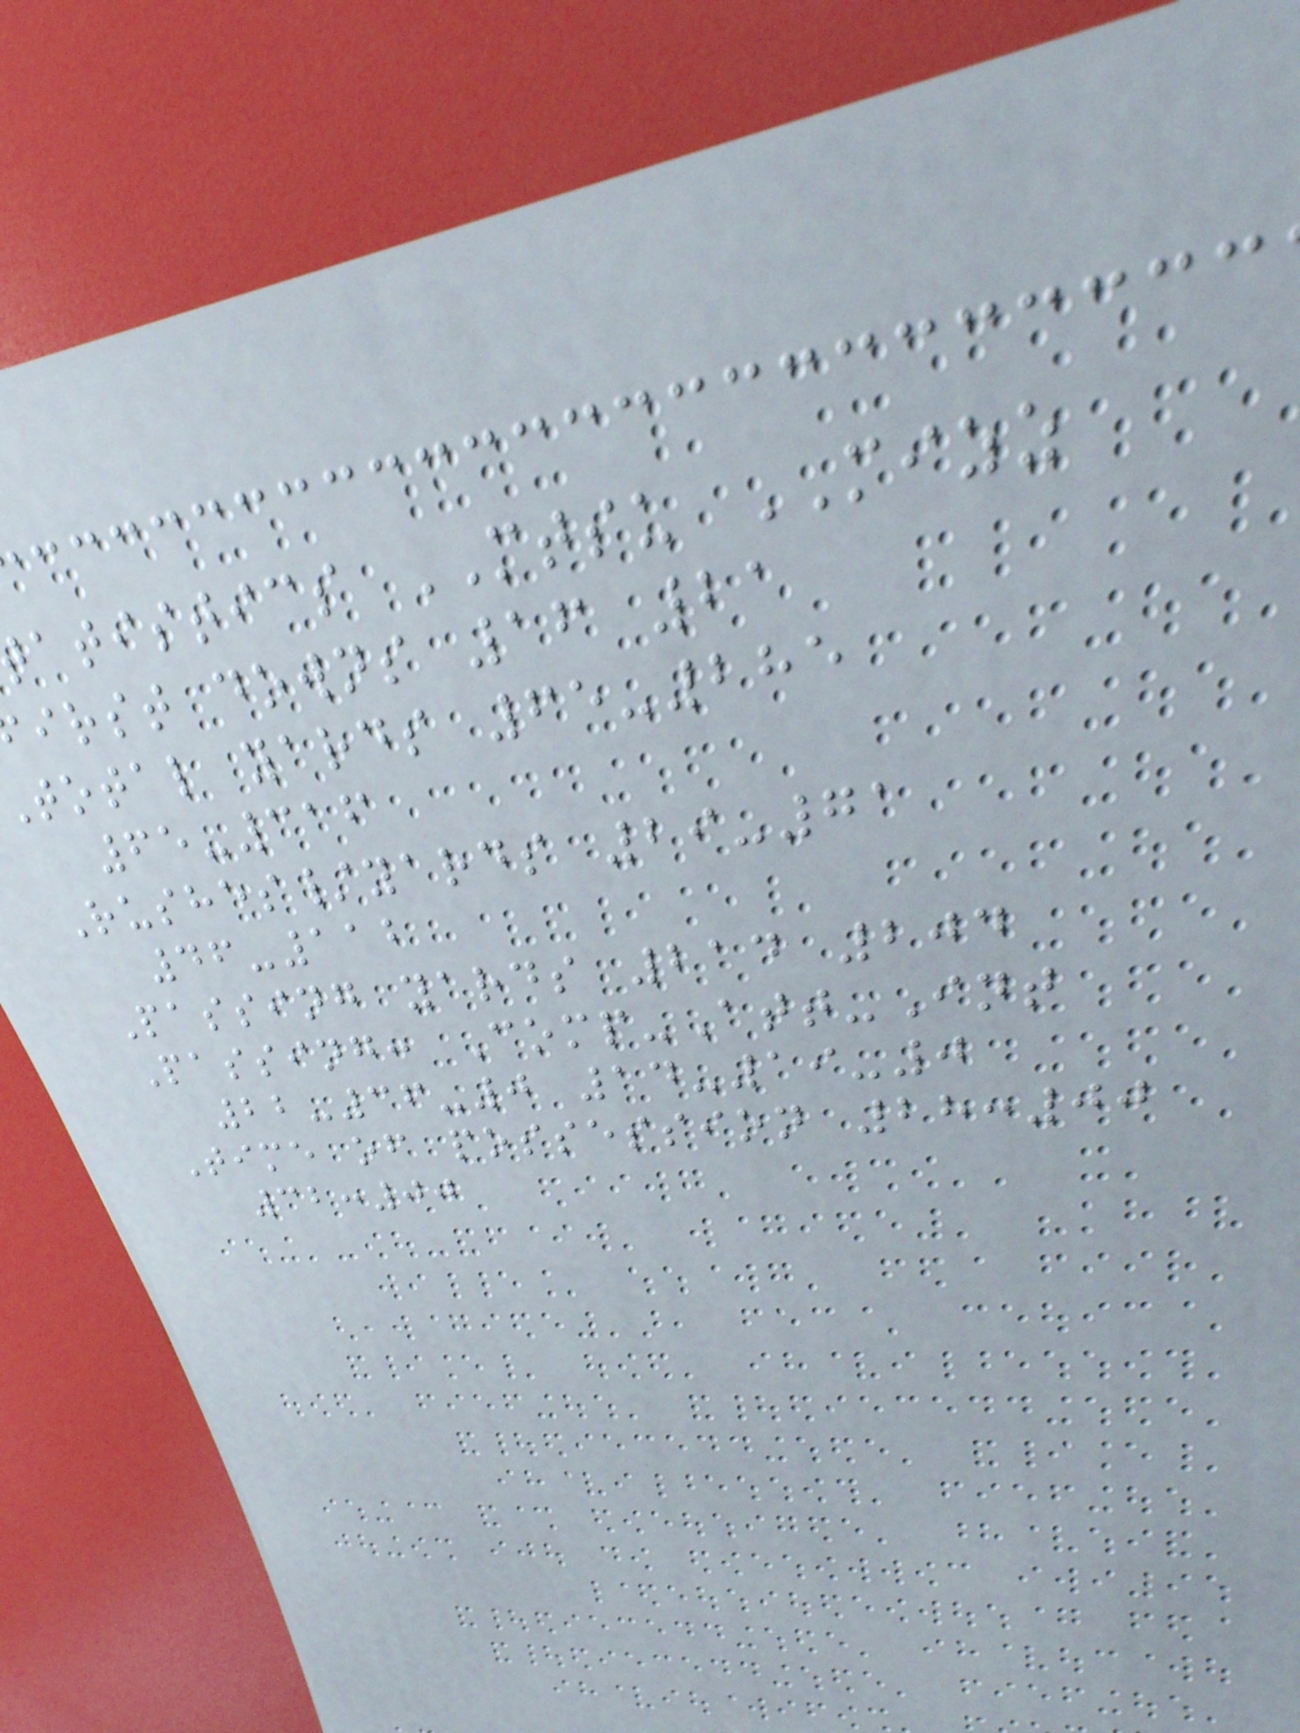atistics MTSU MIZZ
irst downs 16 21
total yards 65-285
65-316
Rushes/yards 29-71
46-112
Passing yards 214 204
Passing: Comp-Att-Int
22-36-0 14-19-0
Time of possession 28:00
32:00
